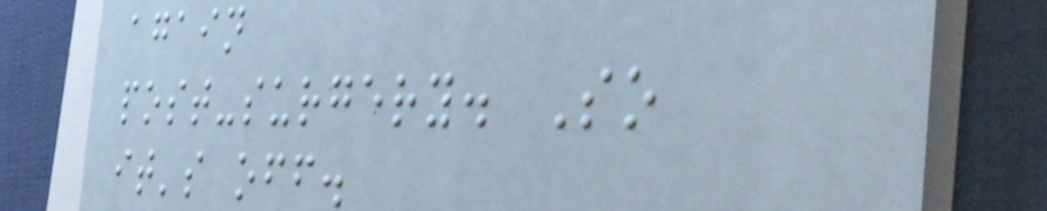again
post-surgery. So
it's off.
